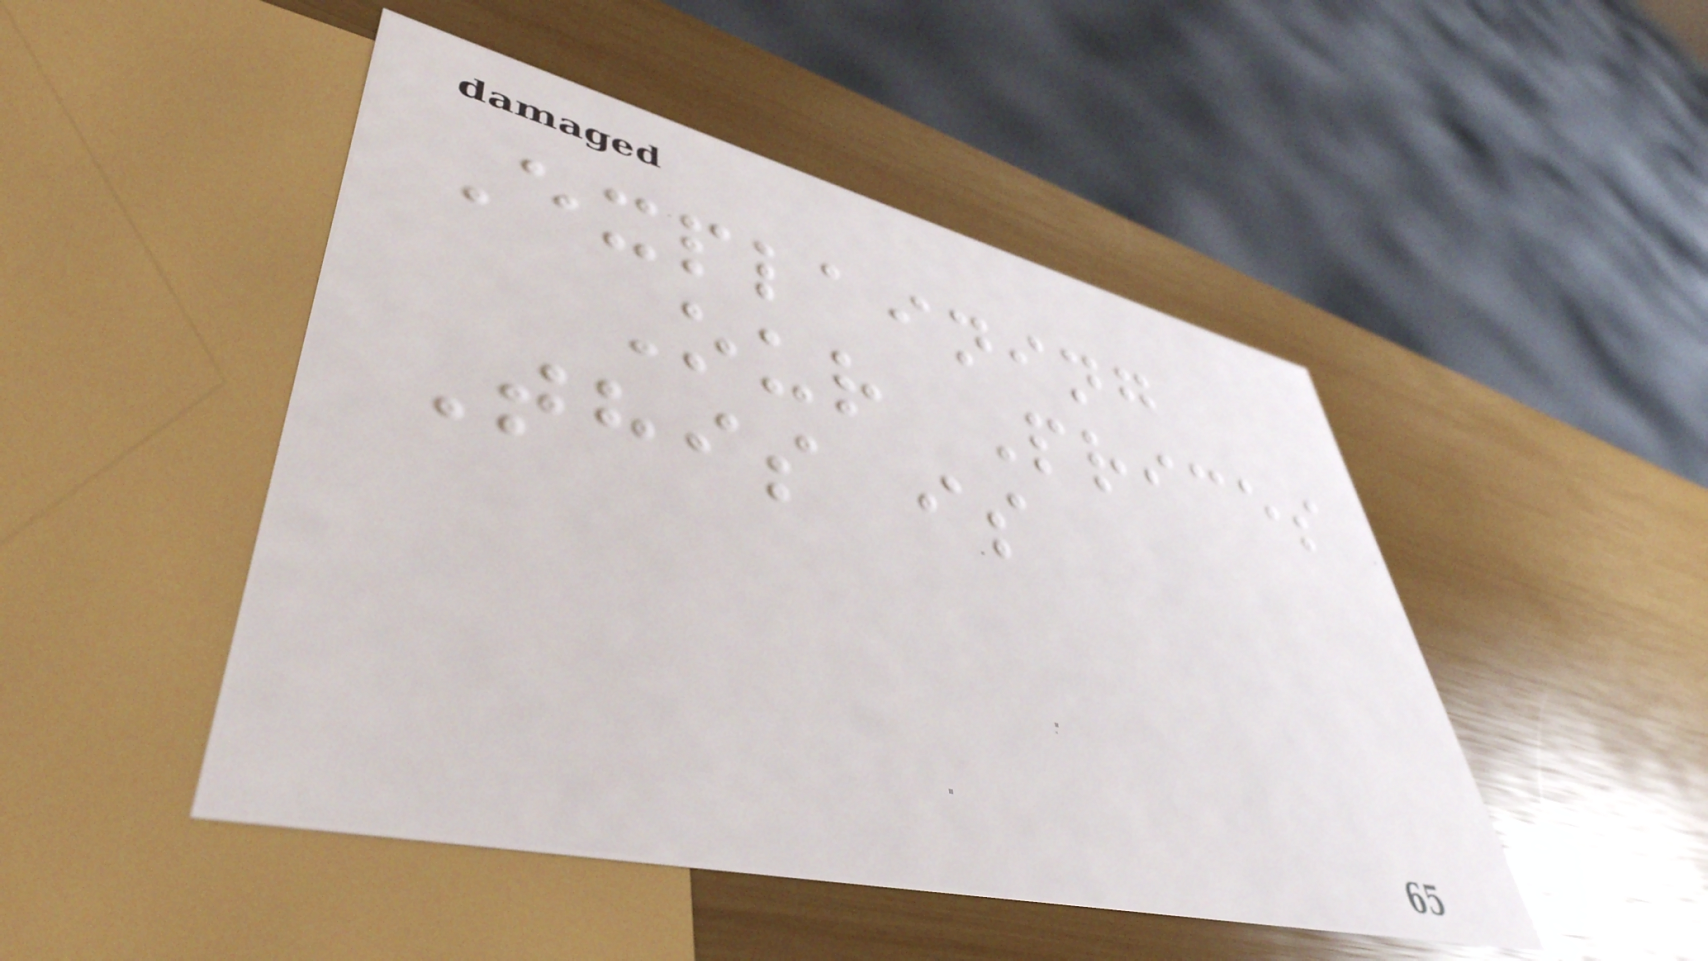Explaining
Our Prices
This is
